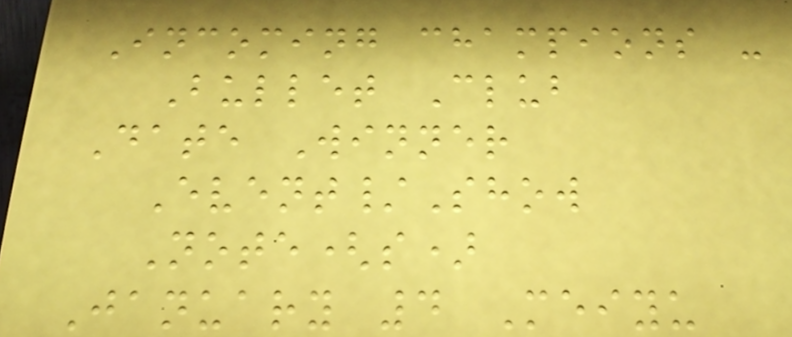Incoming champions -
Bullet Club
Date Winner
Event/Show
Note(s)
January 4 Meiyu
